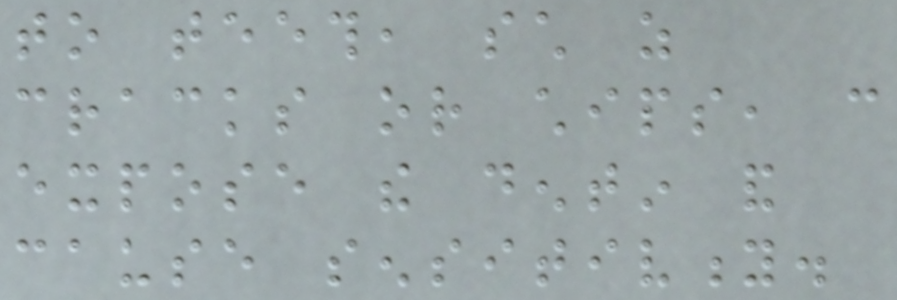to teeth, such as
cracks or chips, can
expose the dentin and
cause sensitivity.
